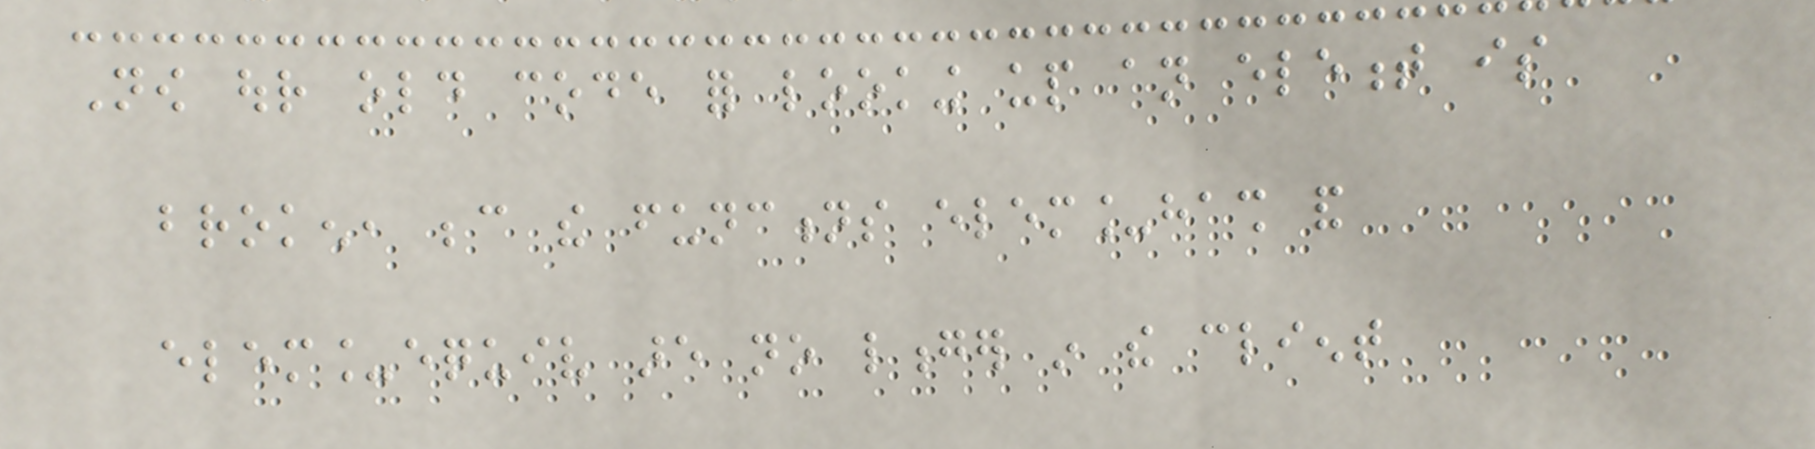Now our old code for looking up an element is
broken, because the functions elem_hash and
elem_equiv are no longer in the client
